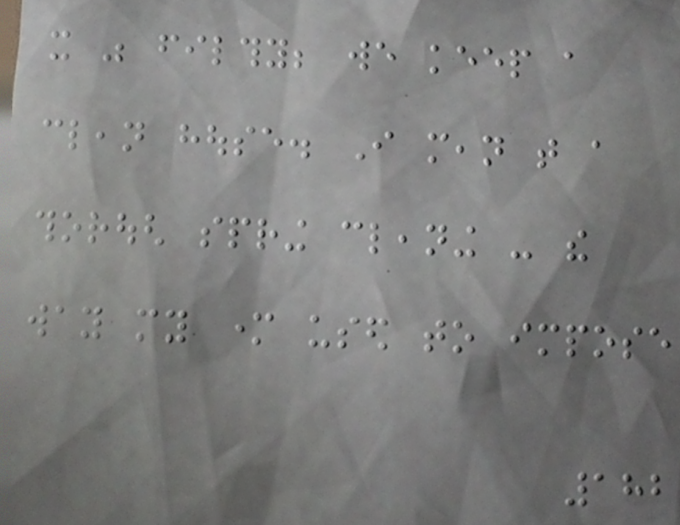it was filthy; we keep a
clean house. I mean that a
thorough spring cleaning - the
way my mother used to impose
182
